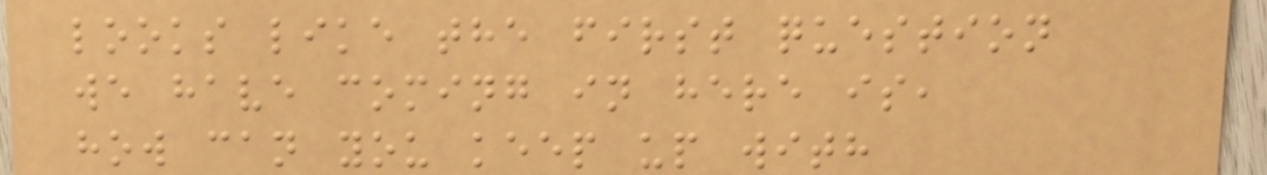looks like the first question
we have coming in here is,
how can you keep up with
